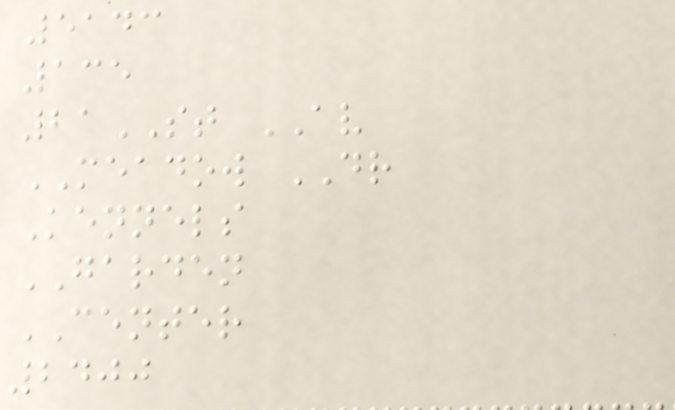5143
135
21ST AV
MEADOW DR
Kennels
GARDEN
CENTER
2400
